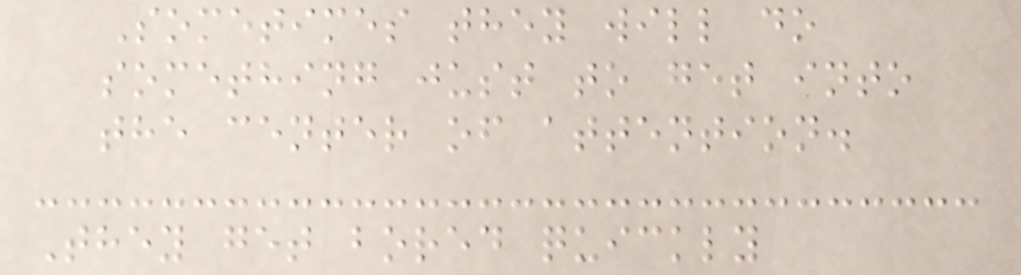Sometimes they will do
something just to get into
the center of attention.
They get bored quickly
